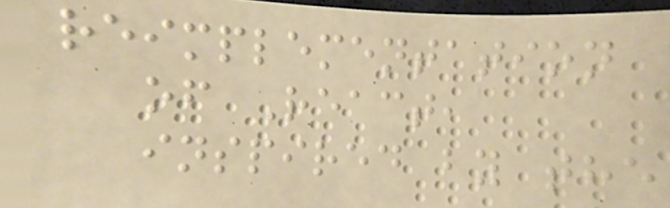reimplementation
of React,
inspired by the
